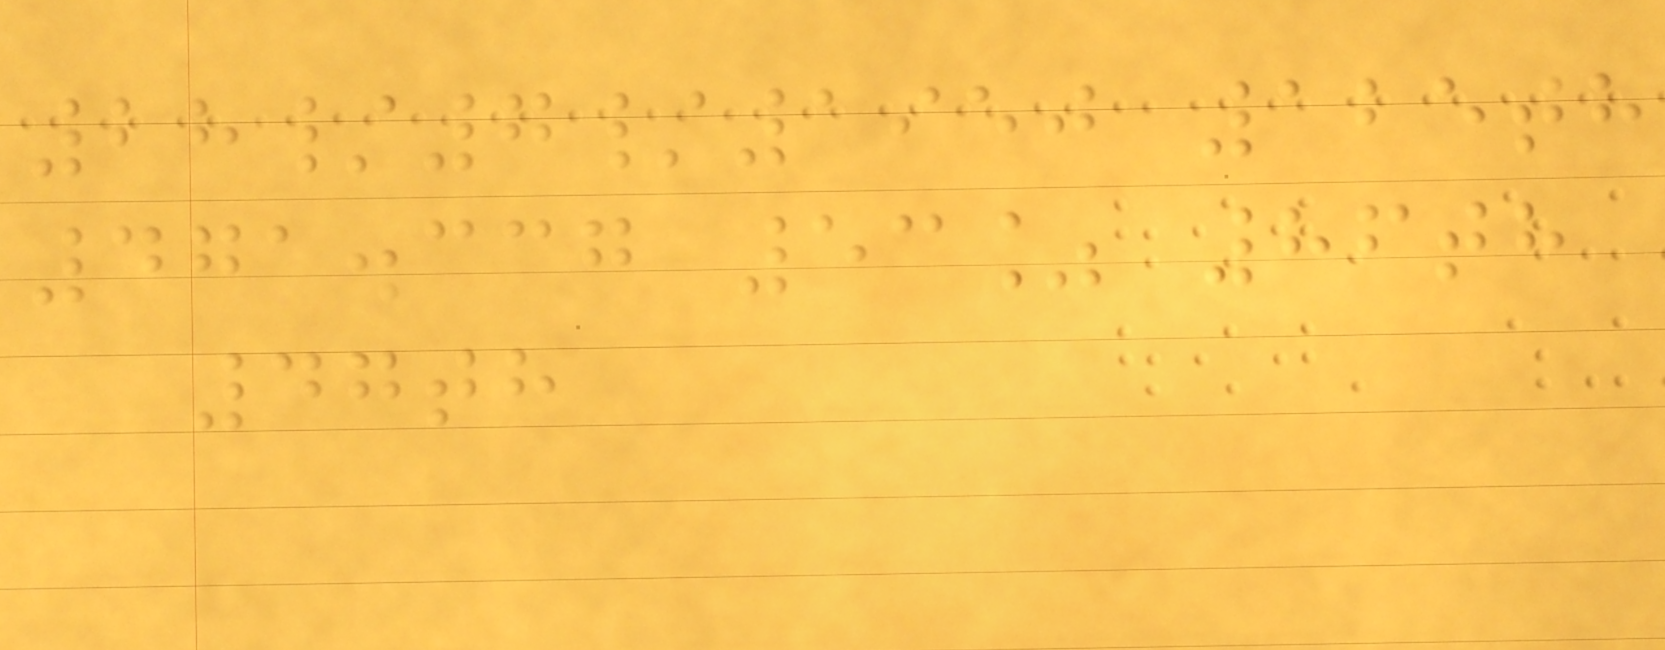28/7/1950 125th
471.337 53% 86th
47th
